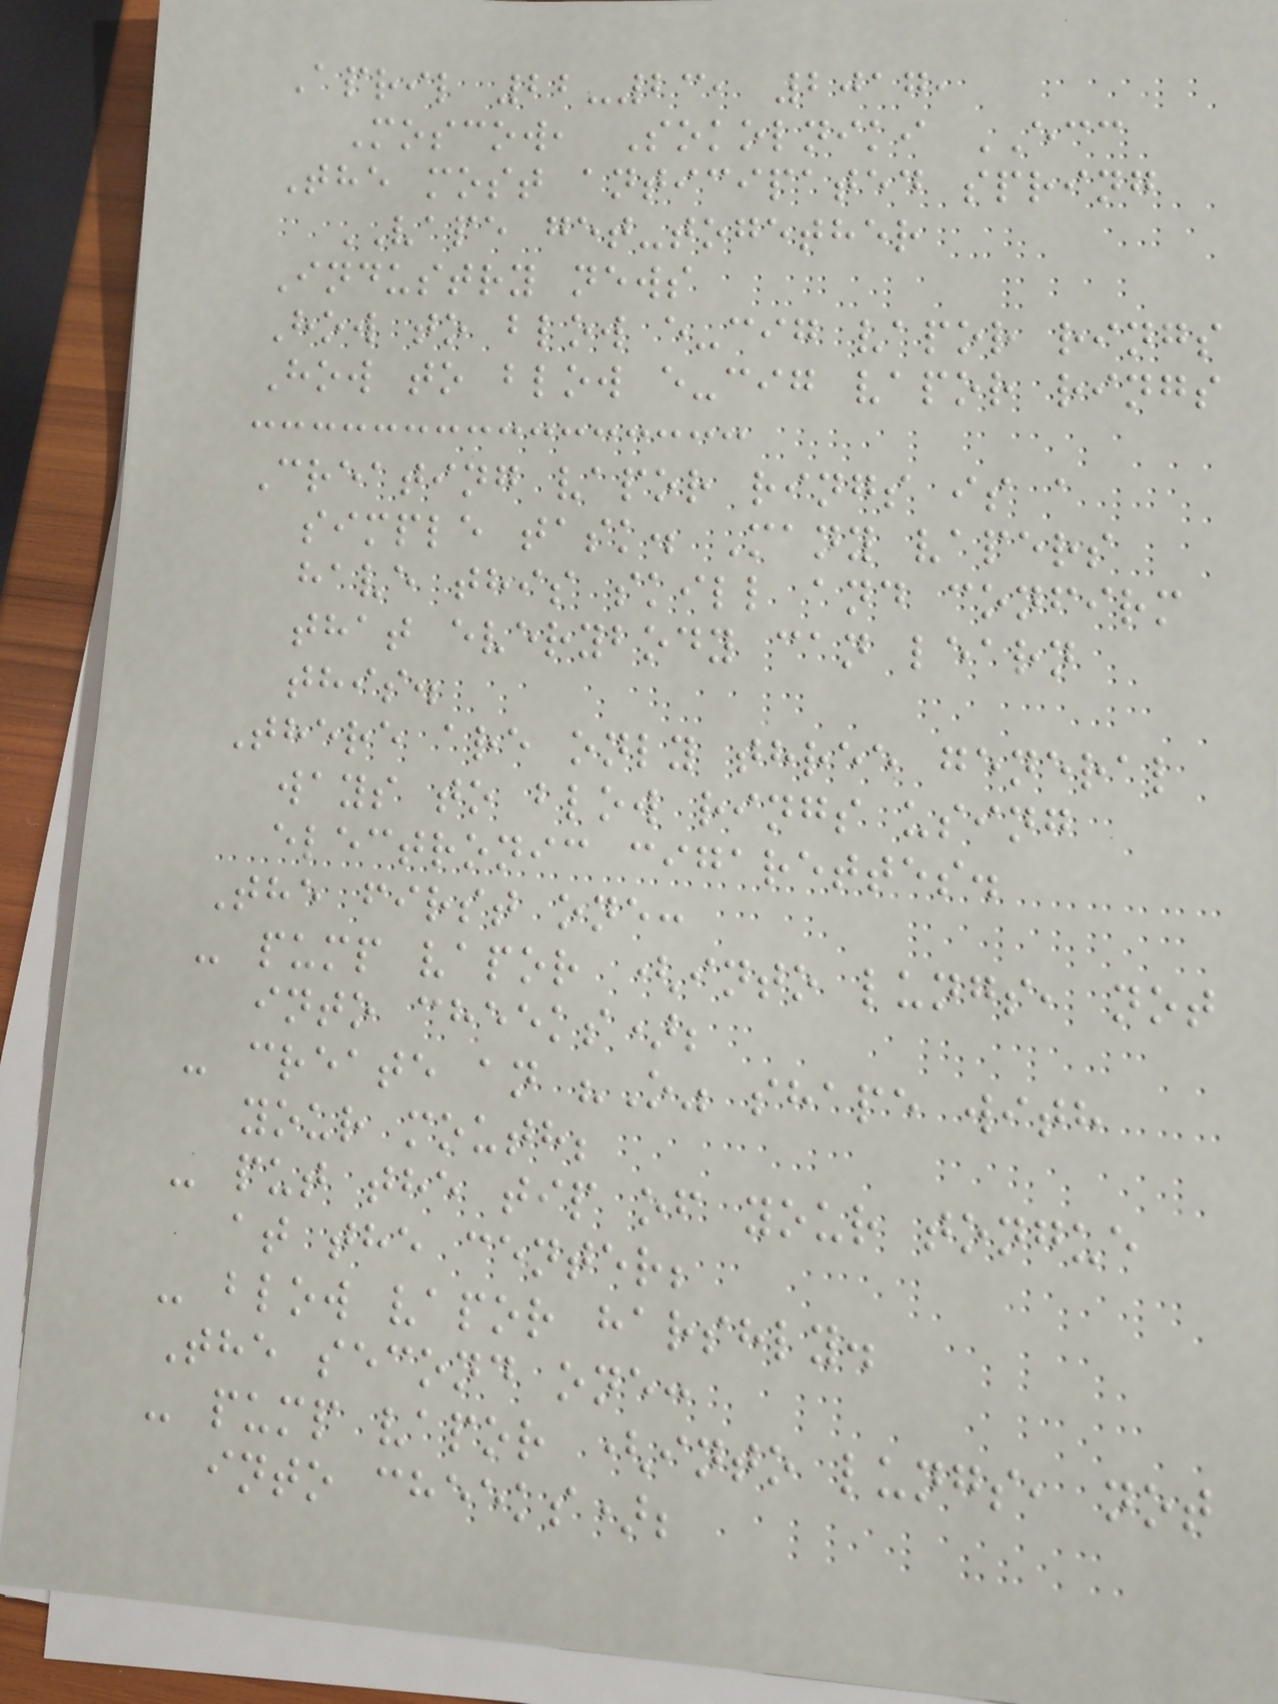April 22-23, 2017,
Moscow, Sokolniki ECC
The most anticipated spring
VAPE get-together
Industry news
How to blow e-cig vapor rings
How to blow e-cig vapor rings
Creating vapor rings is a
simple task. Many vapers
have this skill and confirm
that everybody can learn
this.
There are only three general
ways to blow rings using
electronic cigarettes.
The first one:
- pump vapor (into lungs, not
into cheeks);
- create an "O" shape with
your mouth;
- put the tip of your tongue
at the center;
- blow vapor harshly.
The second one:
- pump vapor (into lungs, not
into cheeks);
